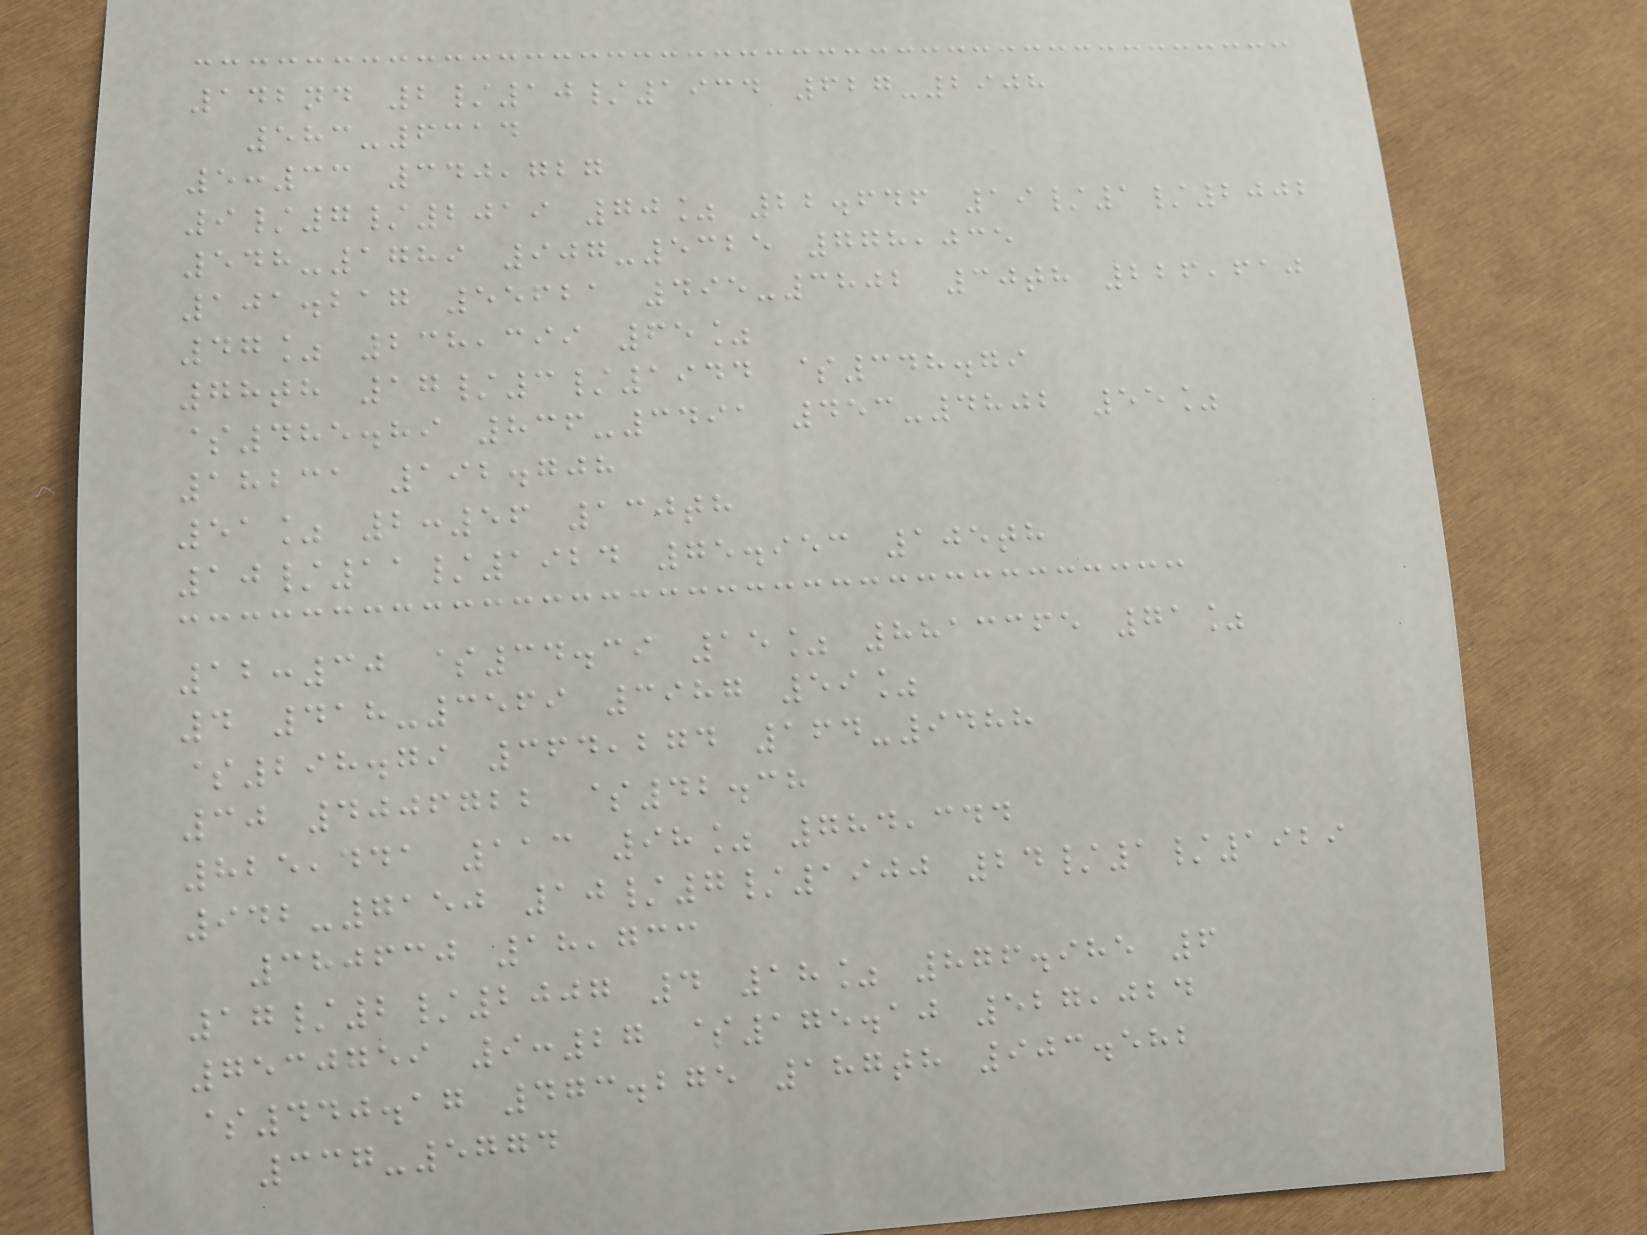142nd 2/10/1934 627-2908
583-6314
5:33 340,727
9/7/2019 70% 22.646 19/1/2002
548-1789 907-5325 778,035
101.217 55621 495-3802 30th 226,610
47% 238,399 65%
78th 17/3/1944 $348.79
$485.89 836-3491 453-4802 55%
18231 192.708
51% 2:56 130th
10/11/1924 75.953 105th
12:30 $34.39 15% 8813365 71%
4 418-3569 3987 59%
$298.79 364,274 164-9488
30 4006722 $42.38
825,441 113 98% 784,344
942-7150 10/7/1900 24/1/1929
380630 18,733
17/2/2007 4 18% 876.985 6
7530759 9:27 $175.10 527,024
$440.17 473.275 187th 903.582
337-5774
